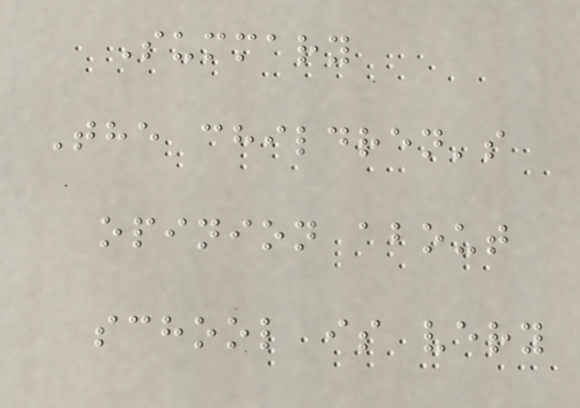Summary
The children's
opinion about
school is very
